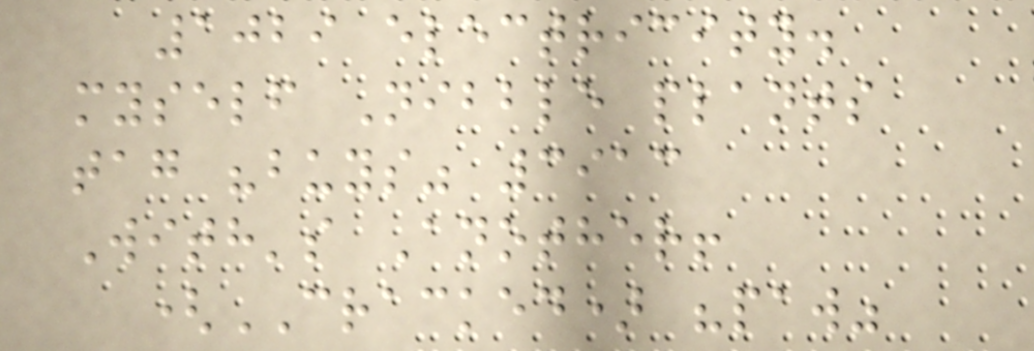1029 electricity.
myself Nibble plants
tag "buys" 3913
With's Another!
(CRACKED) "paw"
